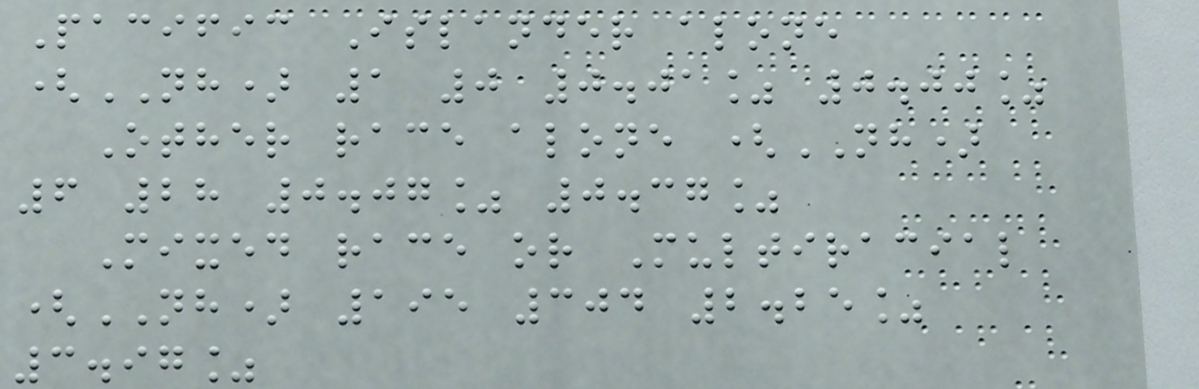Pacific Islander alone
(NH) 1 0 0.01% 0.00%
Other race alone (NH)
6 28 0.07% 0.37%
Mixed race or Multiracial
(NH) 195 304 2.25%
3.97%
